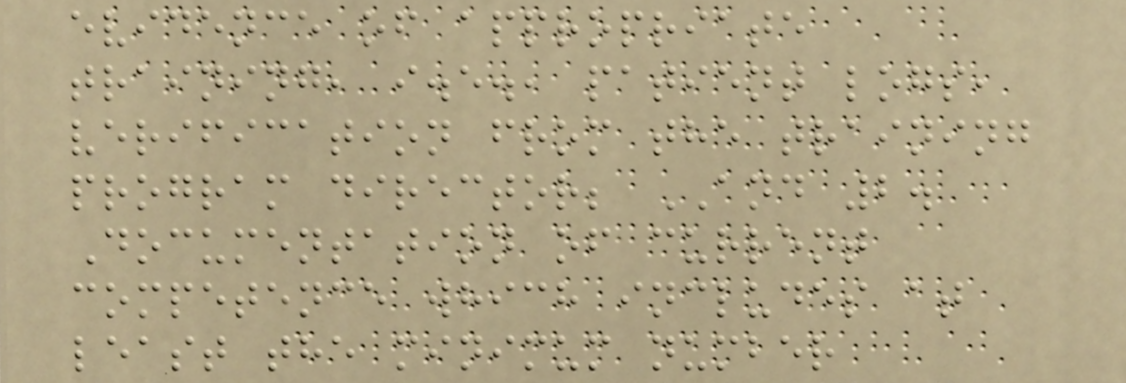evidence of appropriate
training, i.e., patient logs,
verification from the training
program director; AND 2.
Documentation of current
competence which includes at
least the minimum number
